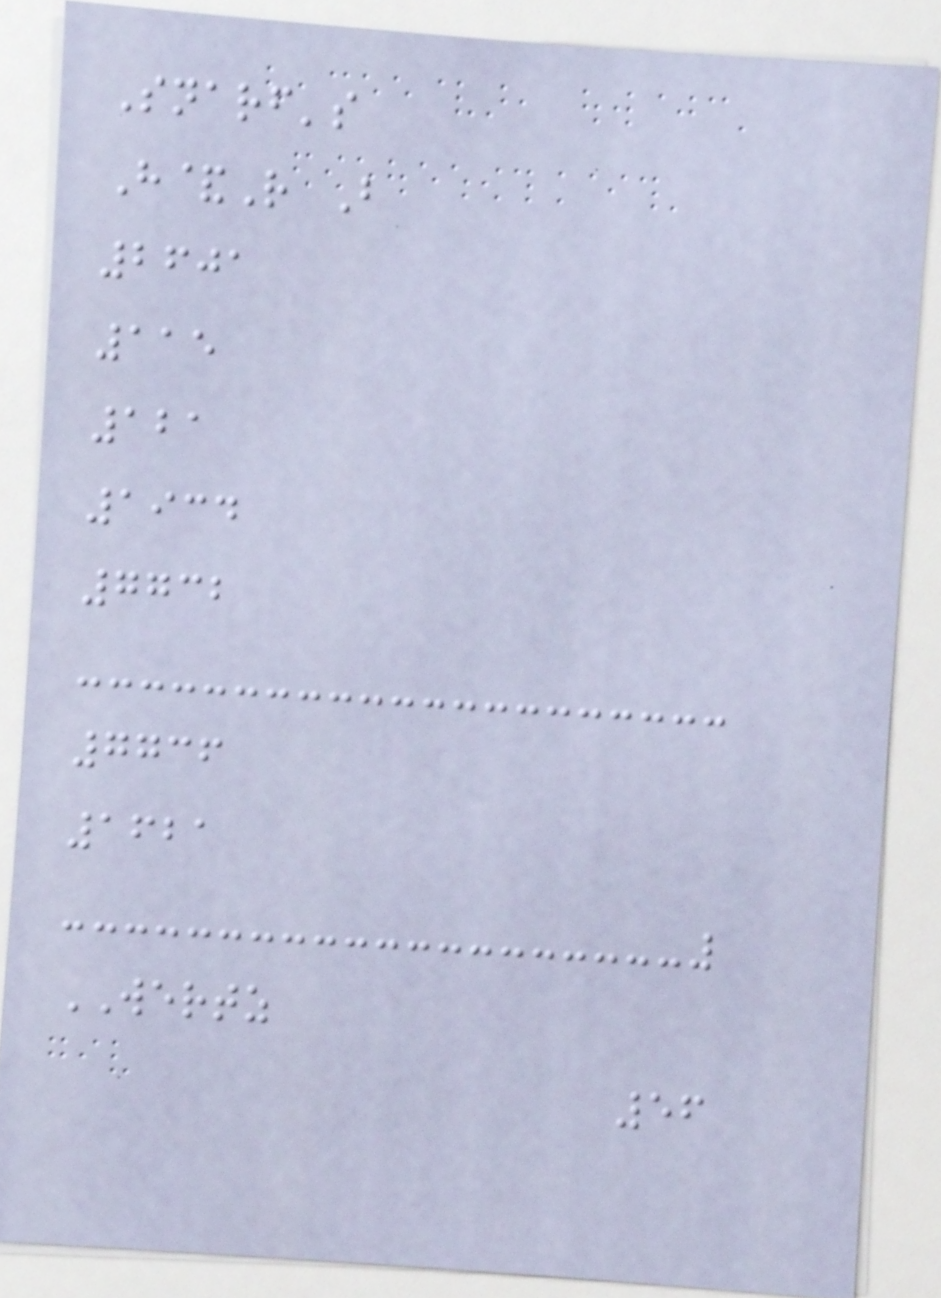Snarf's
H&R B
2601
115
121
1934
7732
7736
1621
WERTZ
56
